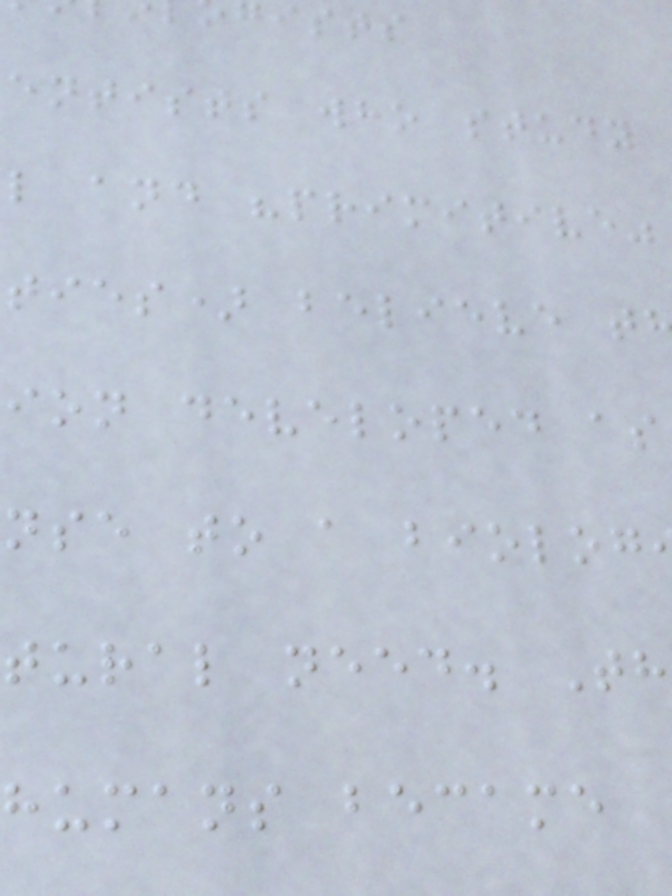ists
entists who study
l and "primitive"
ties) believe t
ion developed as
nse to a biolog
tural need. Th
humans became
